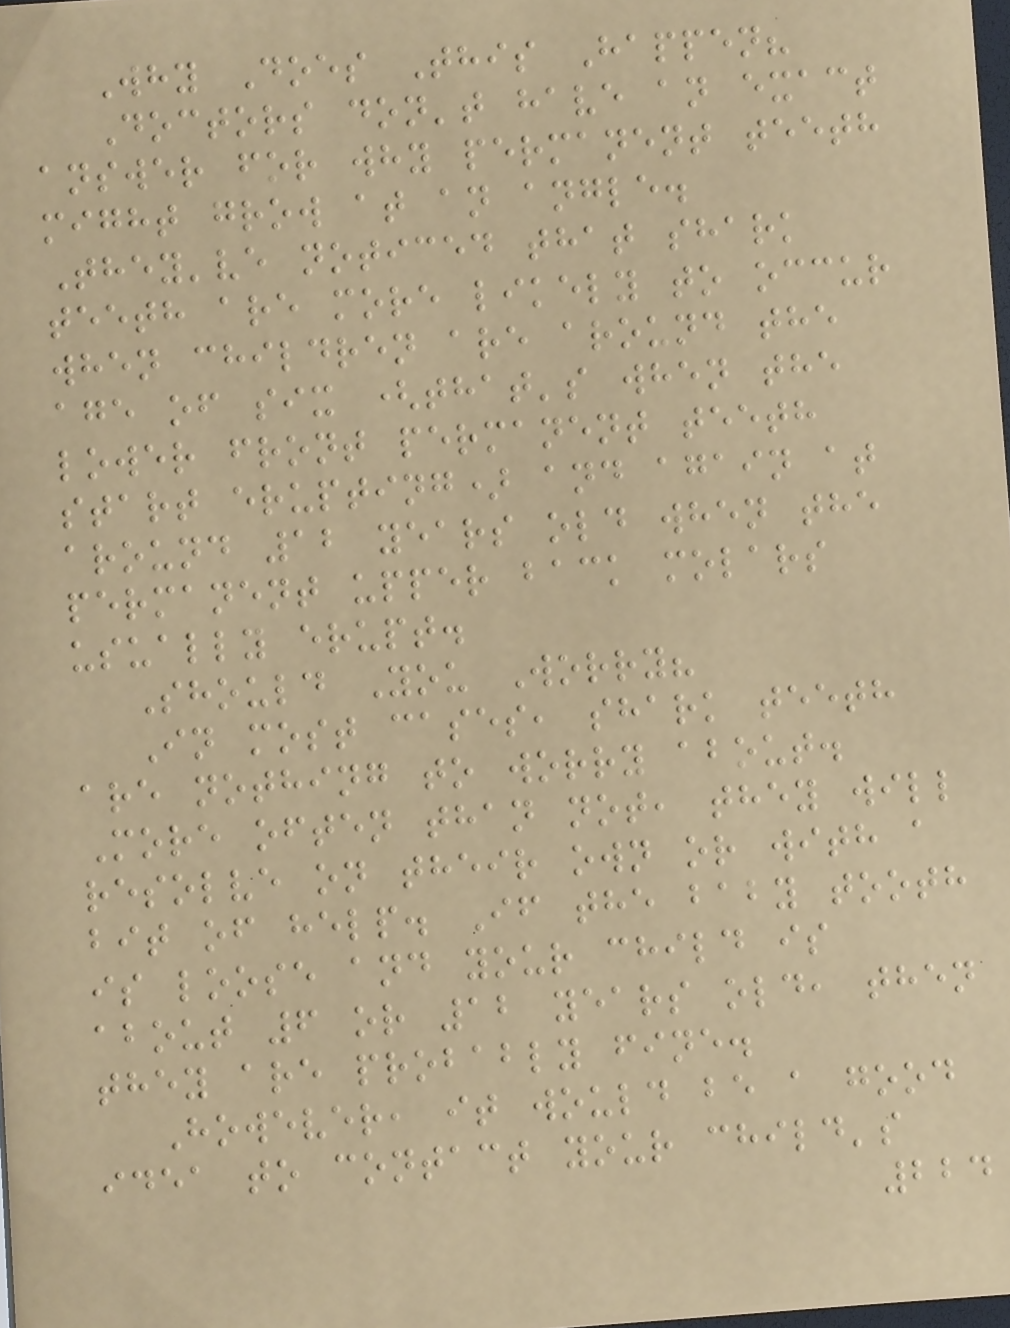Why Does This Happen?
Doctors don't have an exact
answer for why permanent teeth
might grow at an angle.
They've noticed that shark
teeth are more likely to occur
when children are around the
age of six (that's when the
lower front permanent teeth
start erupting) and again at
around 12 years old when the
permanent upper back molars
usually erupt.
Should You Worry?
In most cases, shark teeth
are nothing to worry about.
More often than not, they will
resolve on their own or with a
bit of help. If the baby tooth
is loose and your child is
about 6 or 12 years old, then
they are probably fine.
However, it would be a good
idea to contact your child's
224
